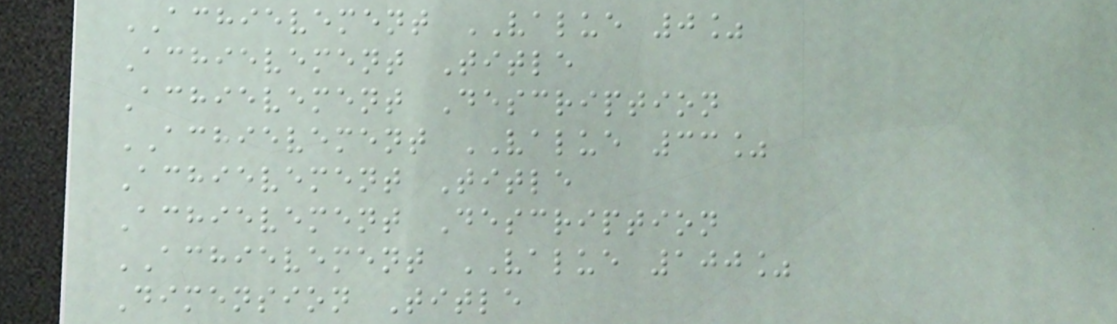ACHIEVEMENT VALUE 0%
Achievement Title
Achievement Description
ACHIEVEMENT VALUE 33%
Achievement Title
Achievement Description
ACHIEVEMENT VALUE 100%
Dimension Title
